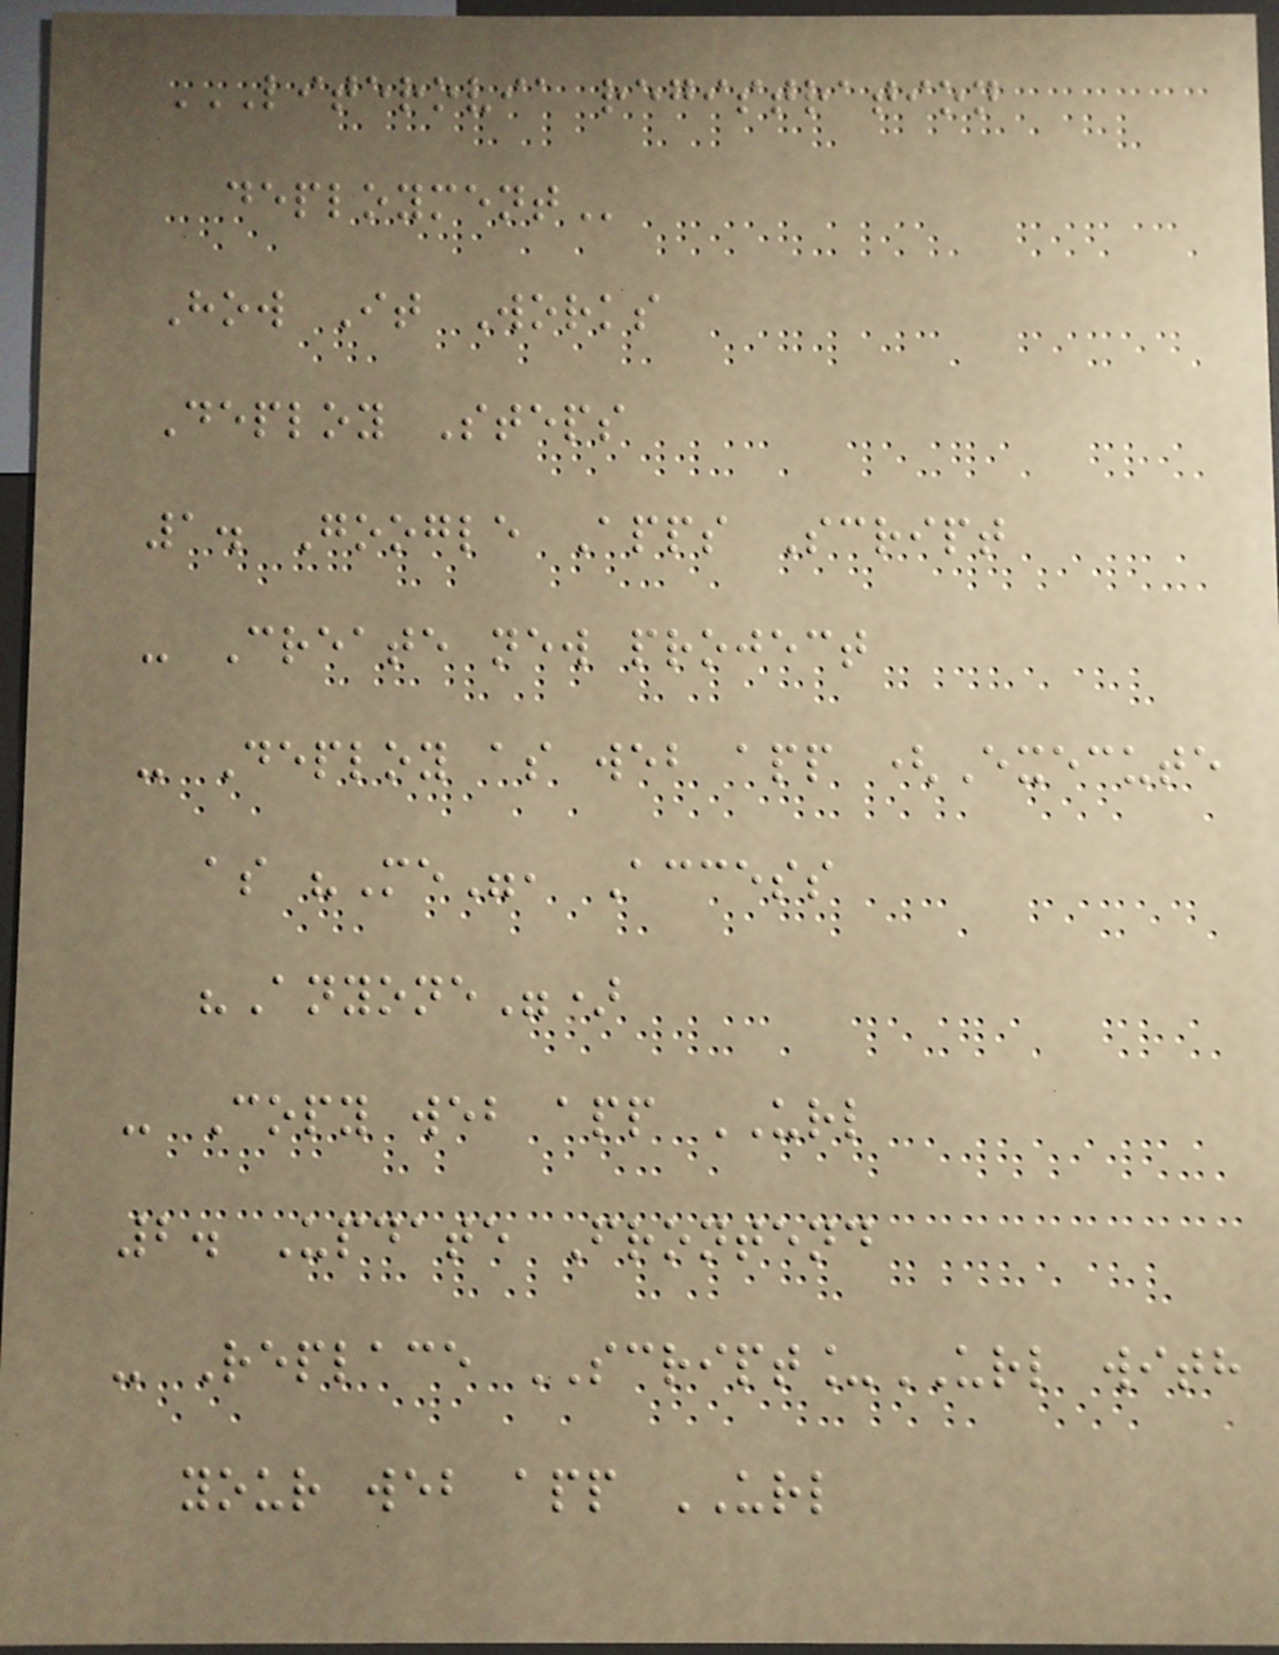LITEROVIA REGISTRATION
DEPLOYMENT
How It Works
Deploy Steps
1. Google Apps Script
- Create new project
- Deploy as web app (Execute
as "Me", Access
"Anyone")
- Copy web app URL
2. Update Frontend
- Replace SCRIPT_URL with
your web app URL
